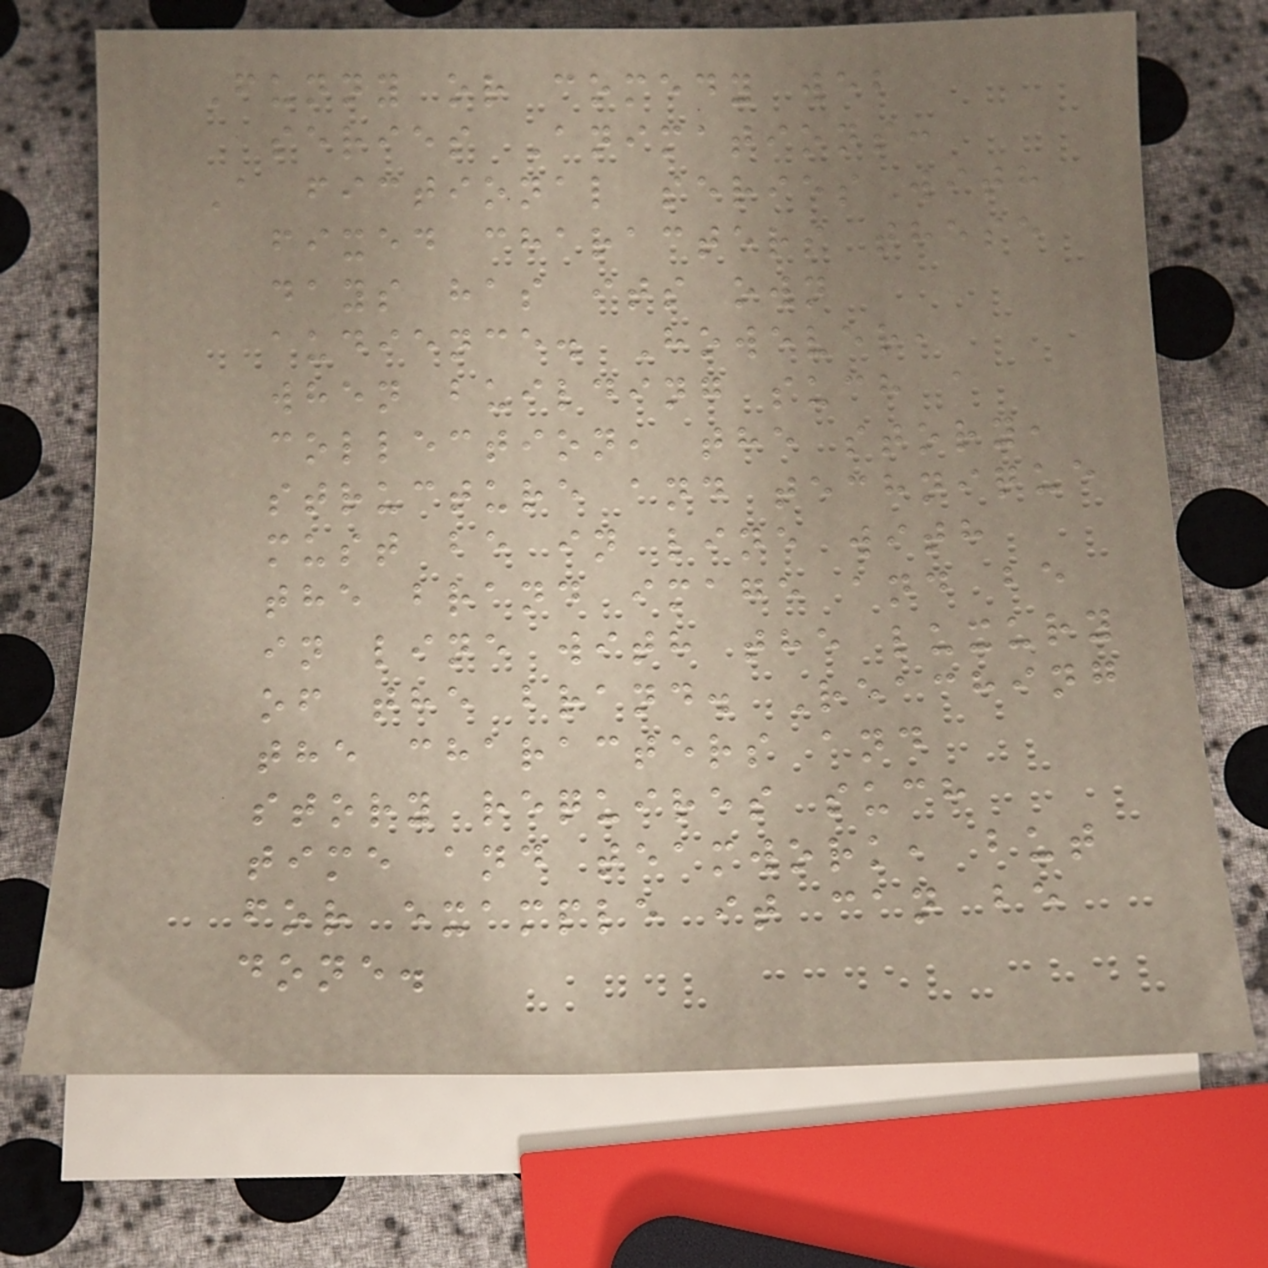Funny or comedy web
series Animations:
A fictional series with
fixed characters these
days has its own
audience. However,
when building such a
collection, the story,
structure and technique
must be in line with
the brand image and be
in line with the luxury
of the brand. Reaching
the characters and
story requires such
time and teamwork, but
for example it can be
done.
